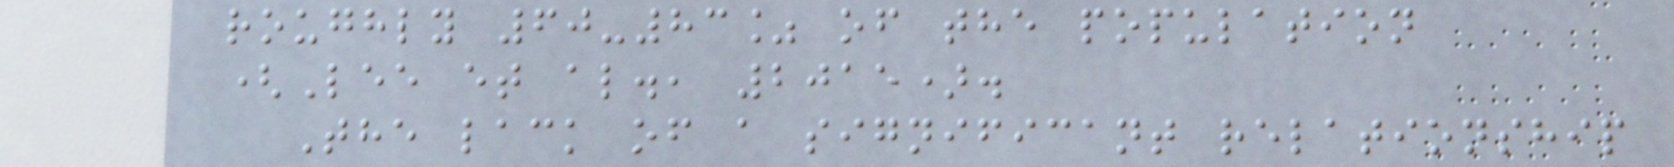roughly 60-83% of the population
(Lee et al., 2015).
The lack of a significant relationship
